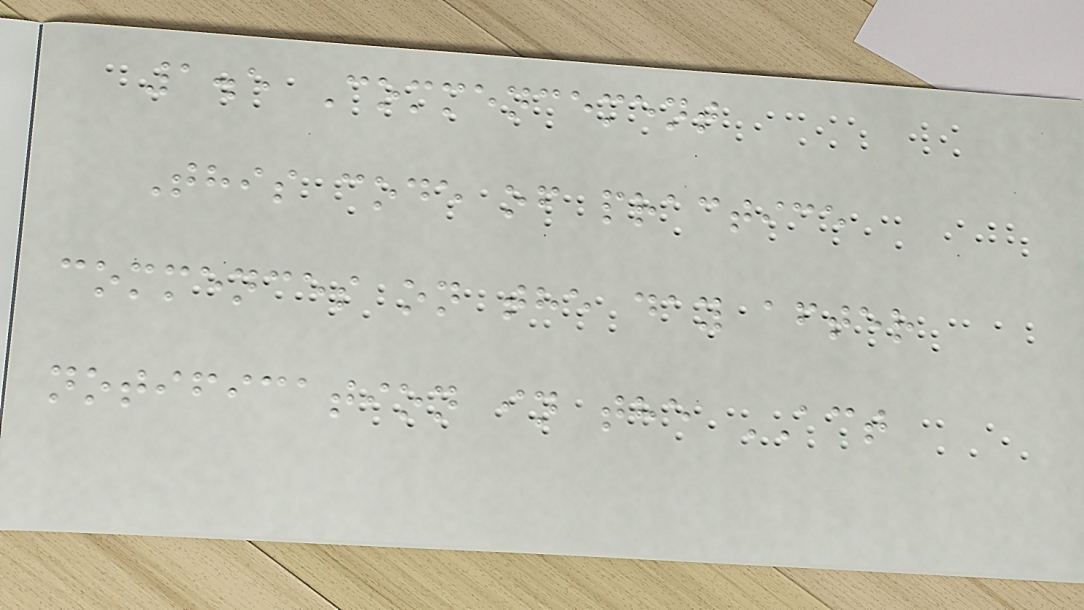1.5 Commencement
This code of practice
commences on the day after
notification in the ACT
